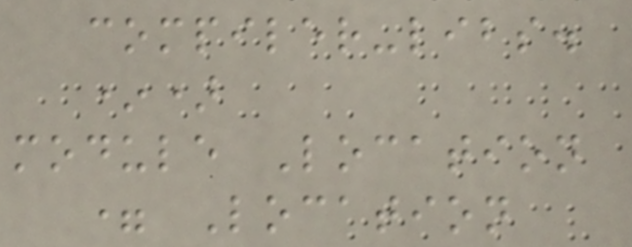compiler-libs.
*)
module Location
= Location
